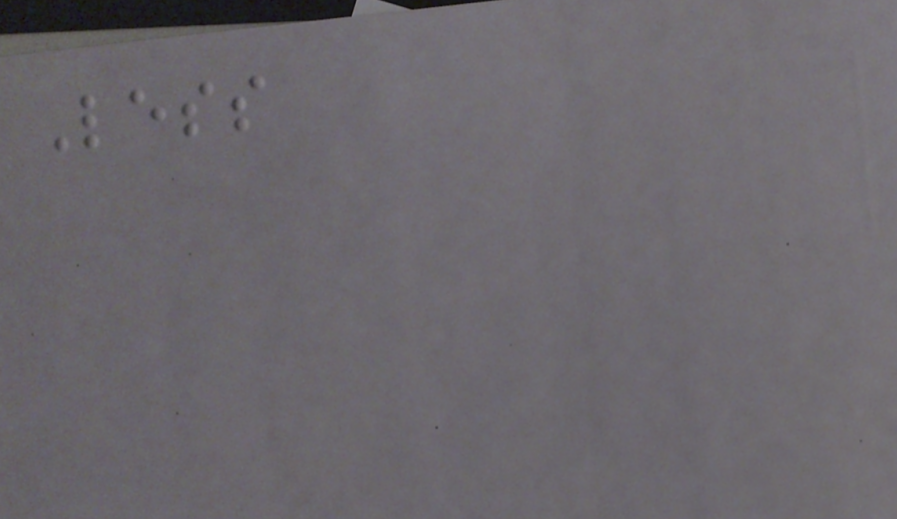Less
